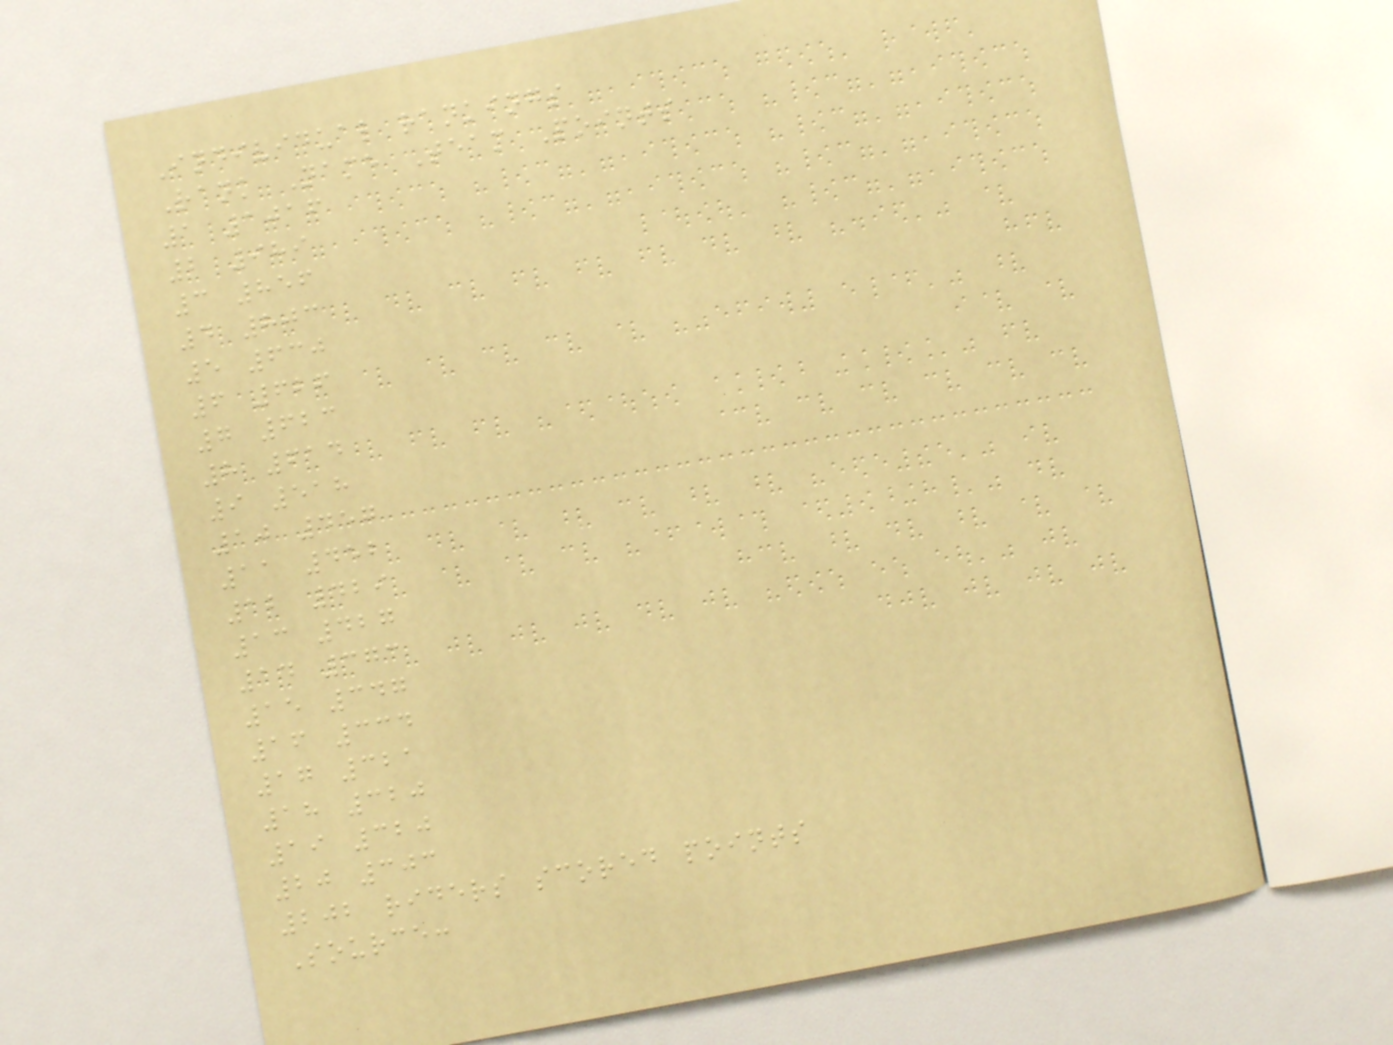Individual rankings
Rank Name Team Points
1 1016
2 989
3 856
4 803
5 630
6 626
7 623
8 614
9 518
10 457
11 452
12 429
13 427
14 373
15 347
16 334
17 321
18 320
19 320
20 303
202 riders scored points
Source:
